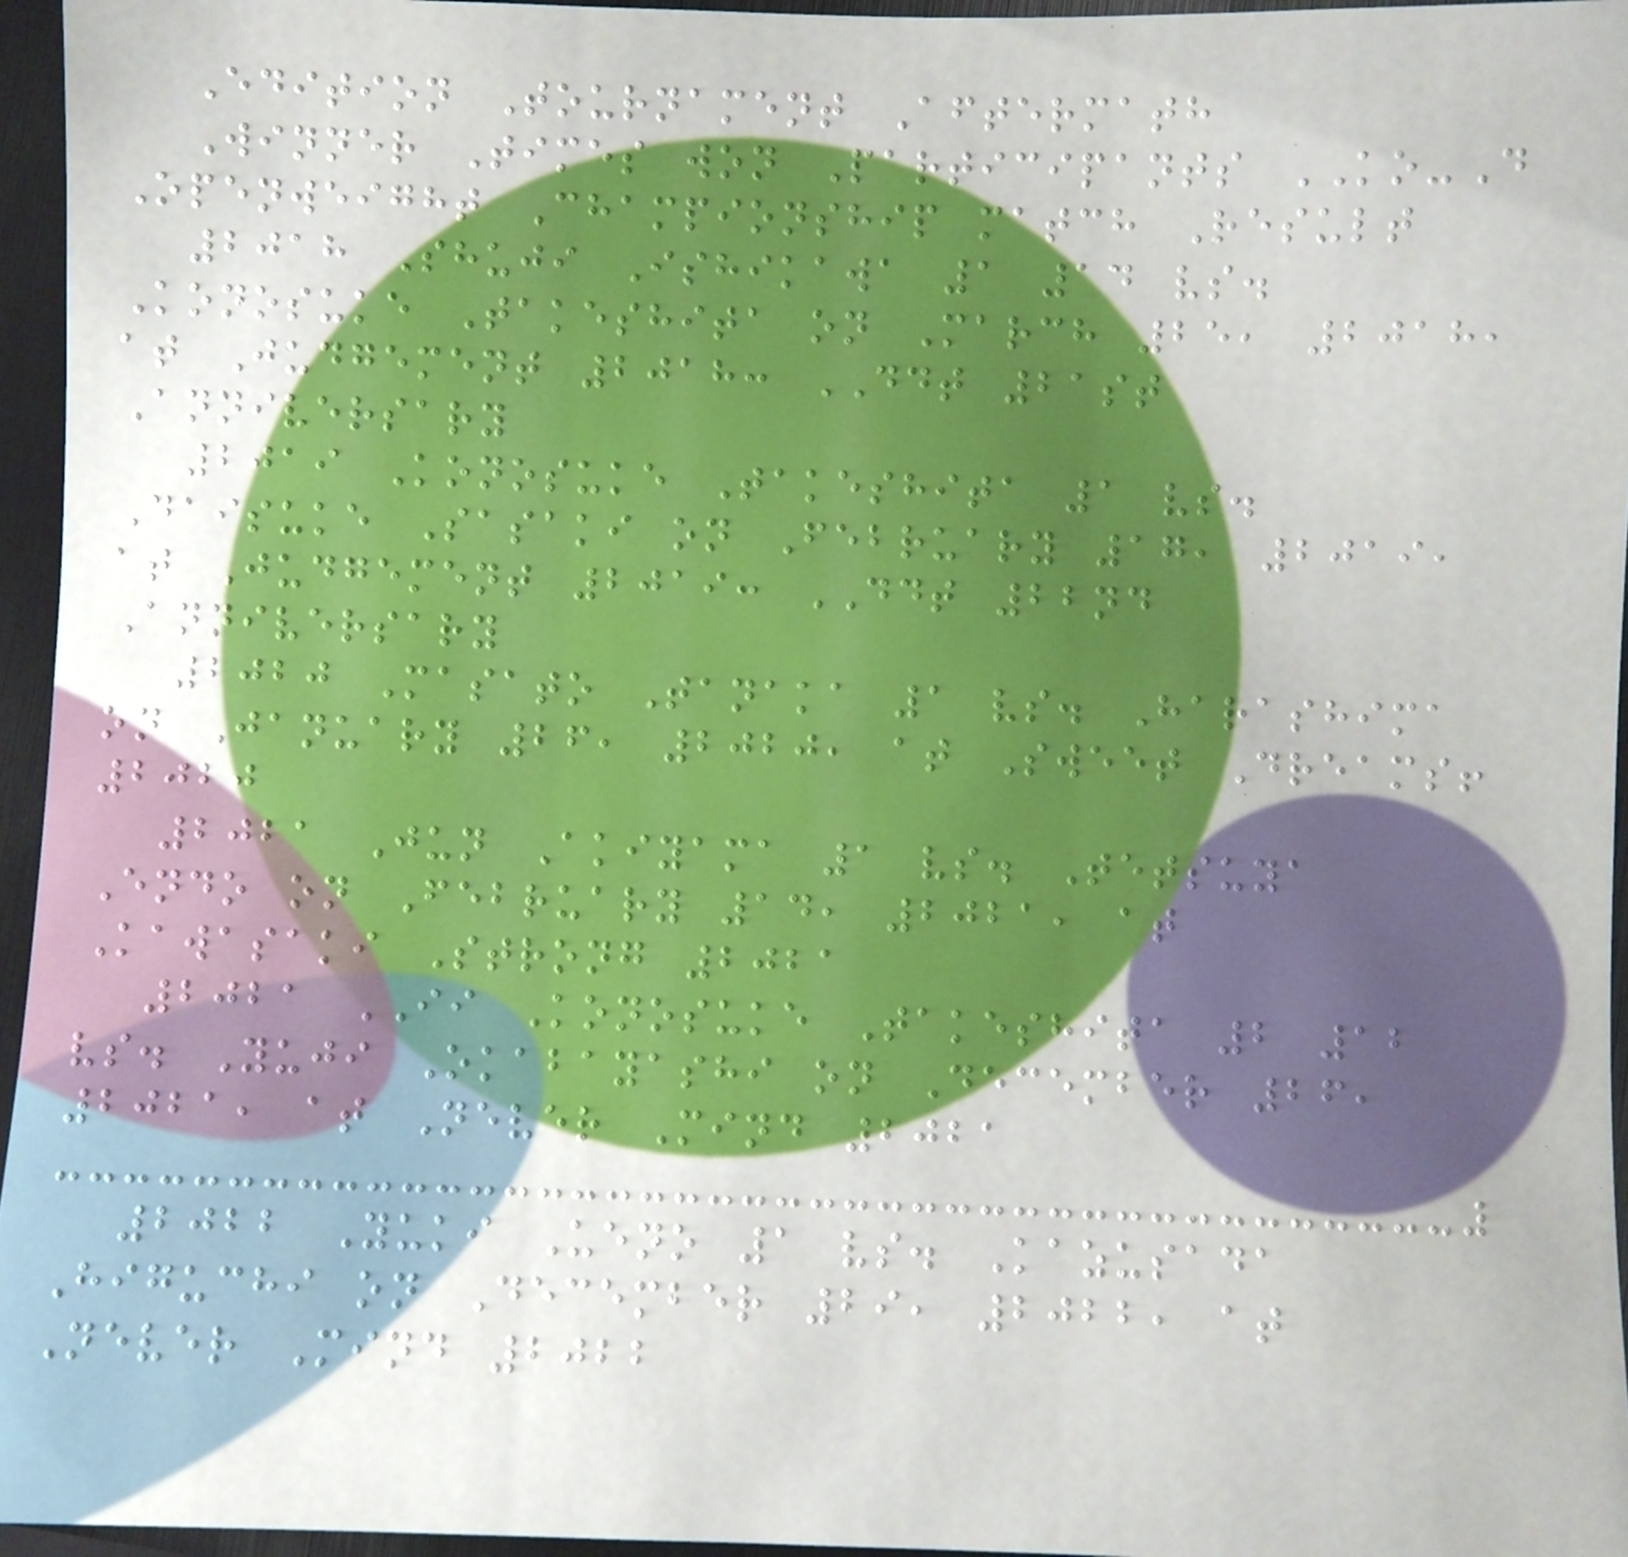Edition Tournament Aftermath
Winner Times won Participants KO-D
Openweight Championship match Result
2018 Shuji Ishikawa 1 14 vs.
Konosuke Takeshita on March 25, 2018,
at Judgement 2018: DDT 21st
Anniversary
2019 Konosuke Takeshita 1 vs.
Daisuke Sasaki on February 17, 2019,
at Judgement 2019: DDT 22nd
Anniversary
2020 Masato Tanaka 1 vs. Harashima
on January 26, 2020, at Sweet Dreams!
2020
2021 Jun Akiyama 1 vs. Tetsuya
Endo on February 14, 2021, at
Kawasaki Strong 2021
2021 II Konosuke Takeshita 2 12
vs. Yuji Okabayashi on December 26,
2021, at Never Mind 2021
2022 Yuki Ueno 1 vs. Kazusada
Higuchi on December 29, 2022, at
Never Mind 2022
